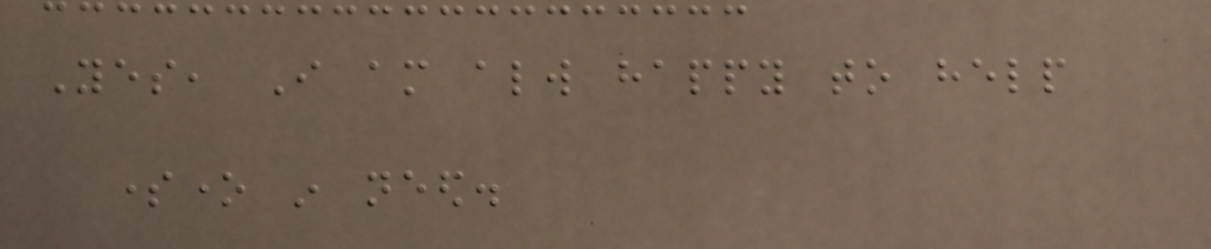Yes, I am always happy to help
someone in need.
